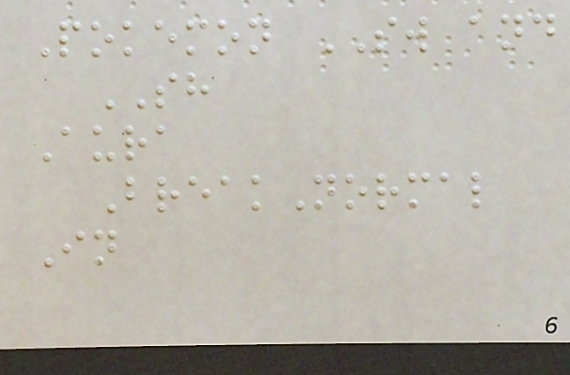Pokemon SW and
SH
Aura
BreakNormal
In
